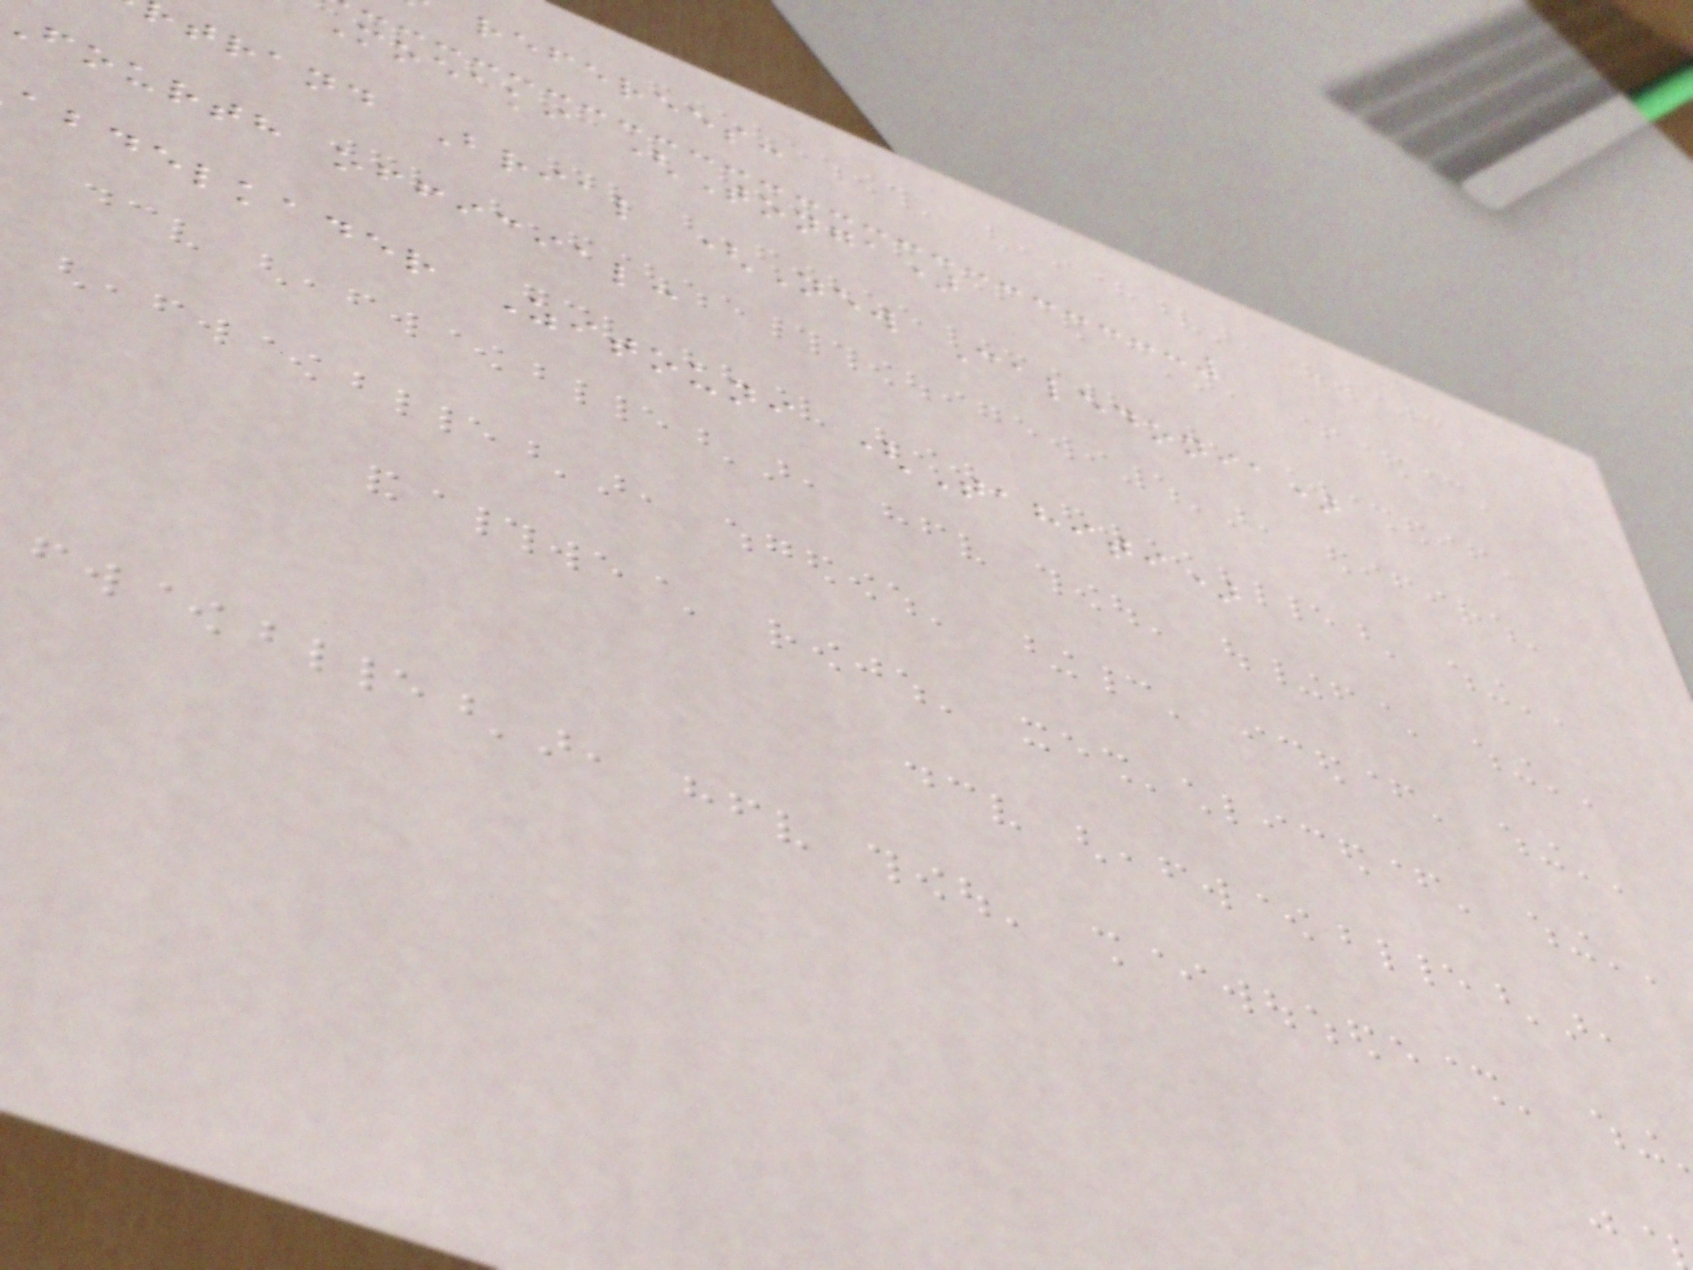referees:
Moeaki (Tonga)
trand Brial (New Caledonia)
fourth official:
abdelkader Zitouni (Tahiti)
